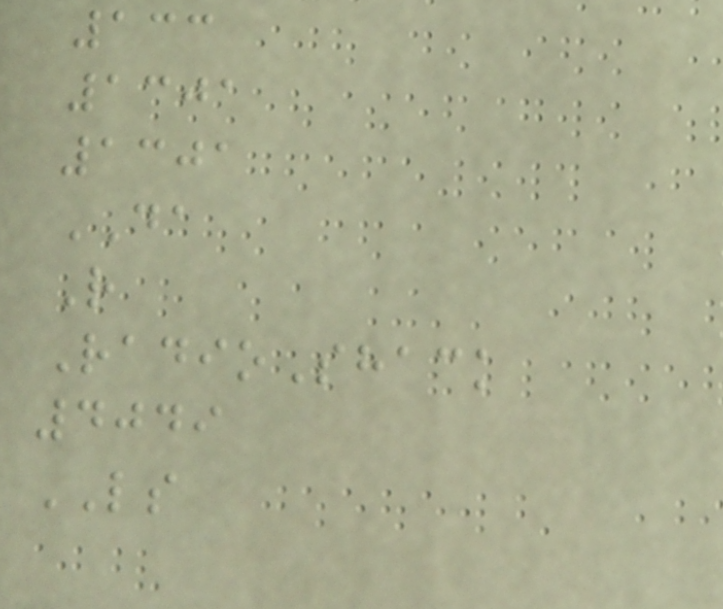133
1301
1301
DA
R
RadioShack
4049
LS
